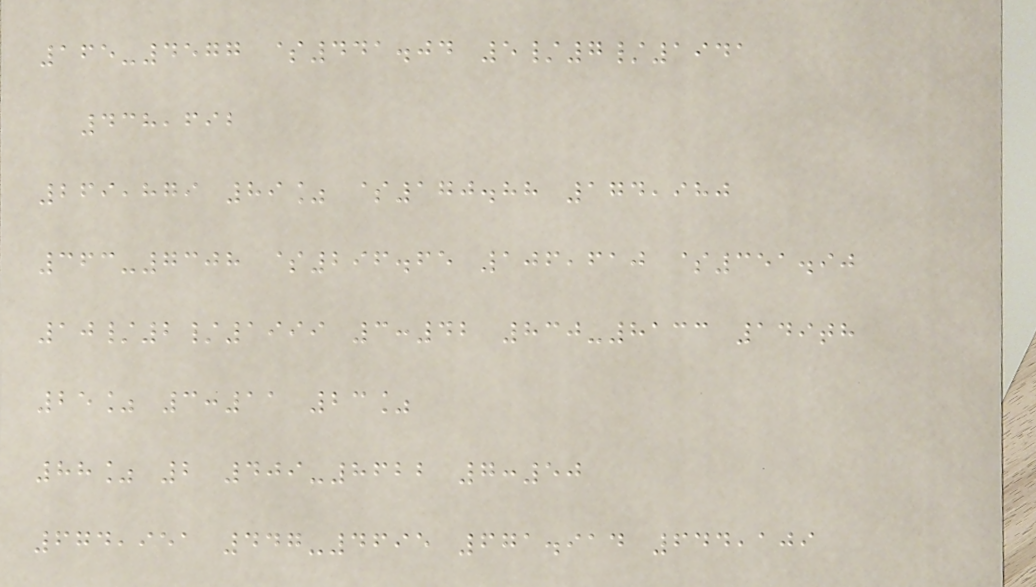165-4577 $441.04 5/7/1941
438,692
269,879 89% $170.88 174,980
363-7308 $296.65 106,610 $351.90
10/2/1999 3:42 830-8133 149th
25% 3:11 23%
88% 2 409-8622 7:50
674,951 447-4695 671.914 644,109
